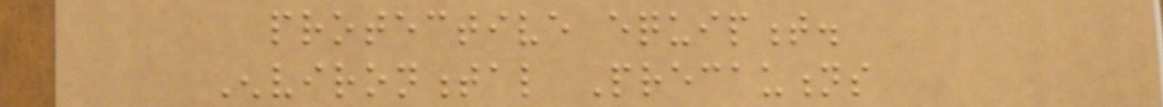protective equipment.
Environmental Precautions
